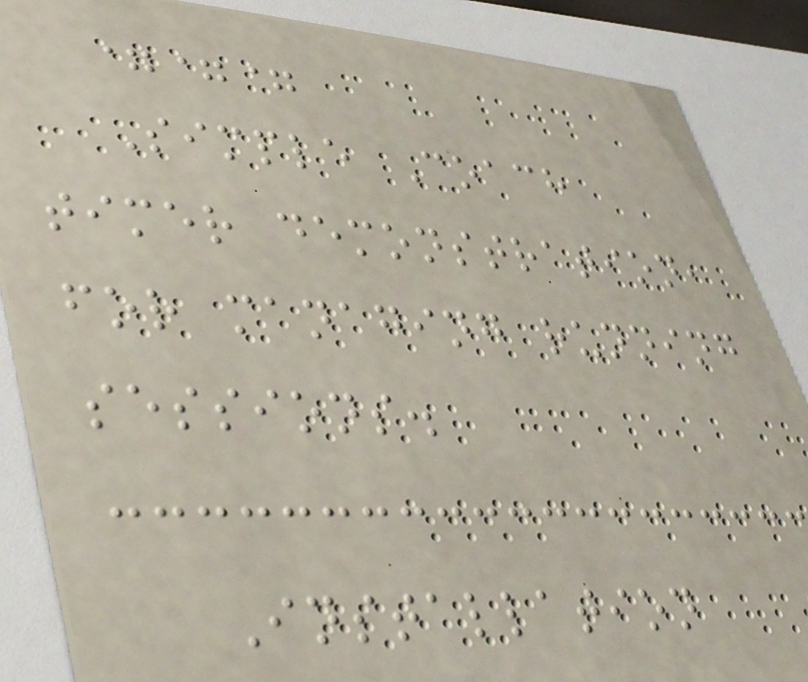===
Simple Coach
timer demonstration,
for managing running
sessions.
Installation
